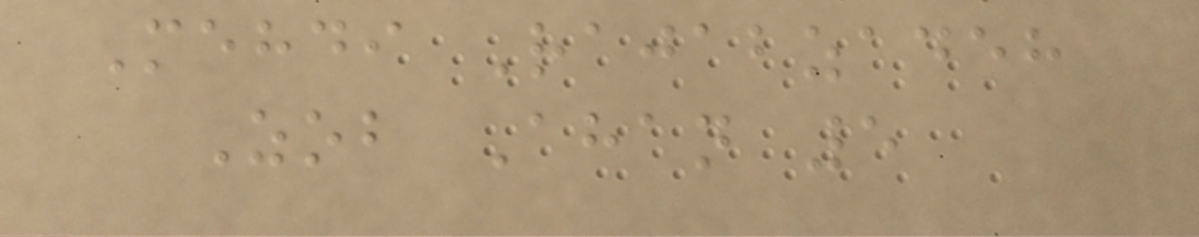Mehdi Rajabzadeh
Zob Ahan 5
